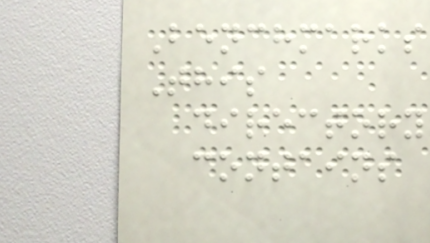Benchmarks
This
directory
contains
